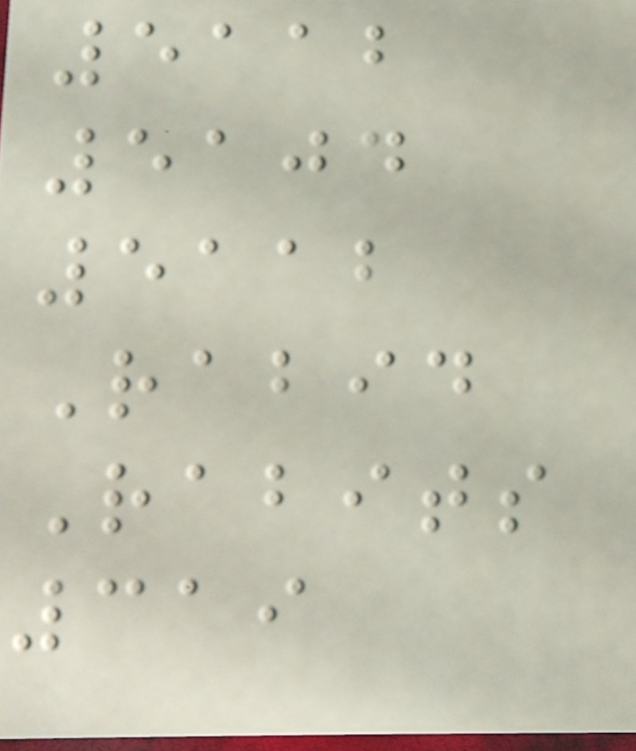5112
5104
5112
Rabid
Rabits
319
